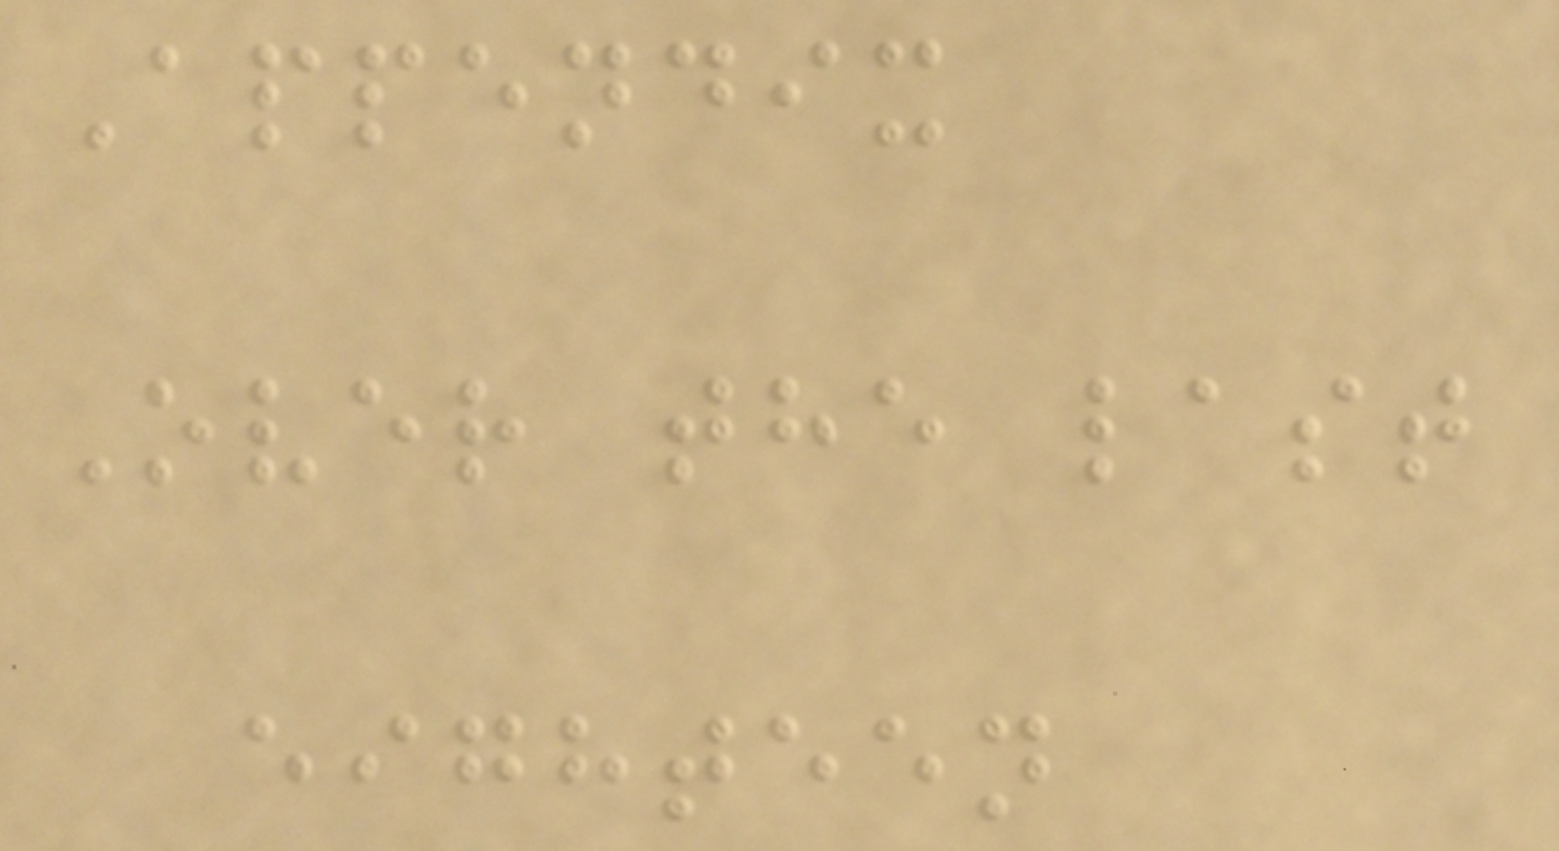Appendix
Over the last
eighteen
